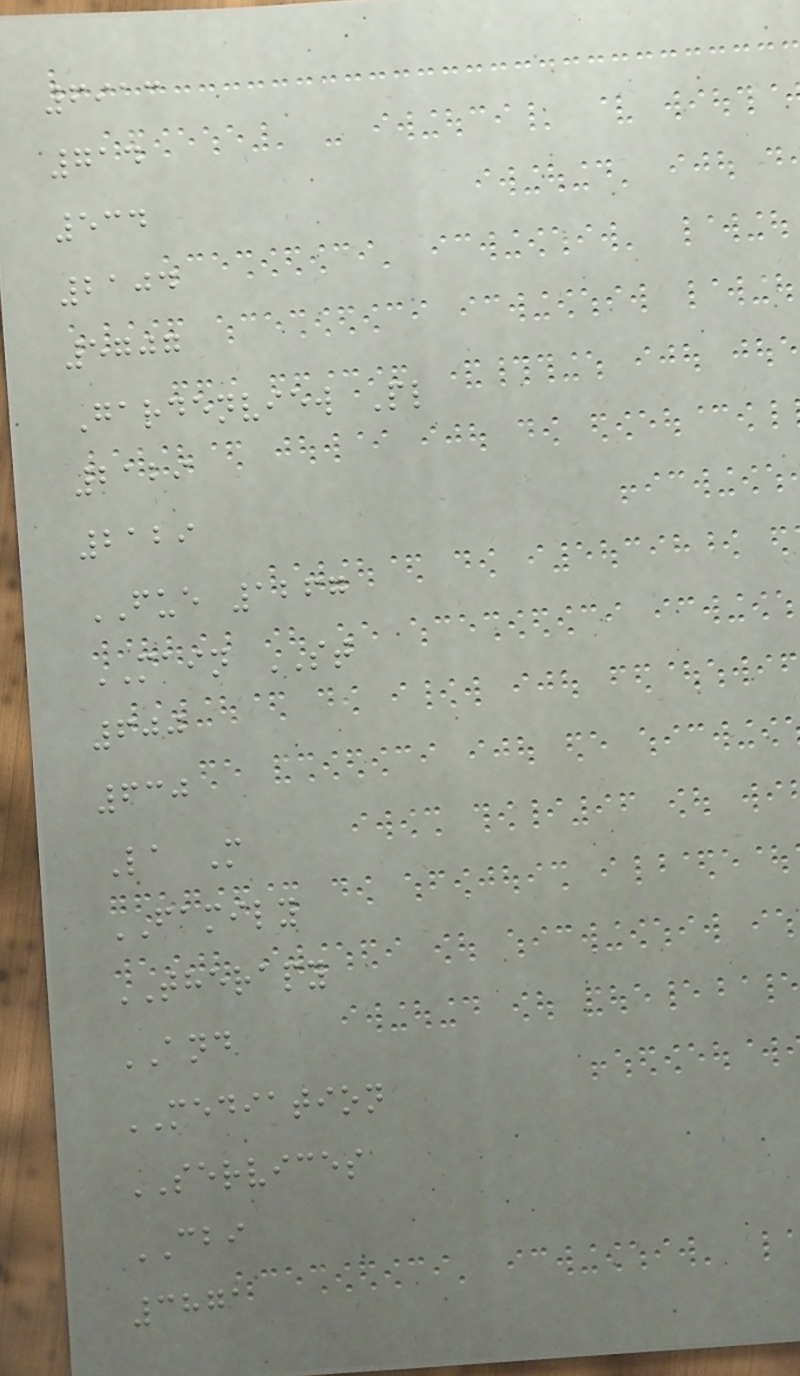6913
714
534
2104
5707
Gardenview Pl
2129
2129
FUE 1267
MAIN ST
600
630
La M
FAMILY
THERAPY
AND
MEDIATION
SERVICES
CBI
3871
